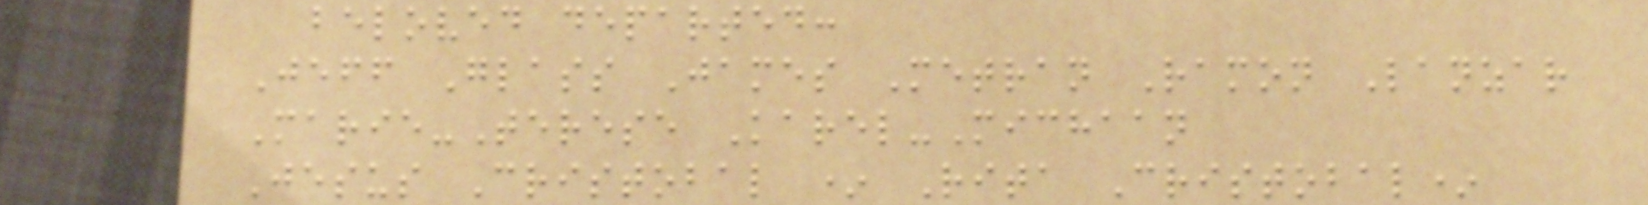beloved departed:
Jeff Glass James Metran Ramon Lanzar
Marie-Terese Karel-Michaan
Jesus Cristobal * Rita Cristobal*
